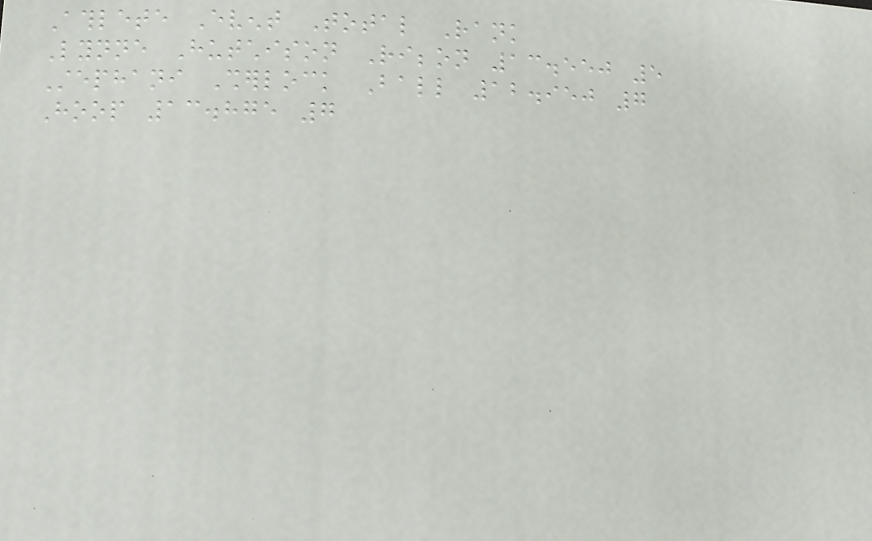Athlete Event Total Rank
Lynne Hutchison Ribbon 13.550 5
Stephani Sherlock Ball 12.950 7
Hoop 13.875 7
